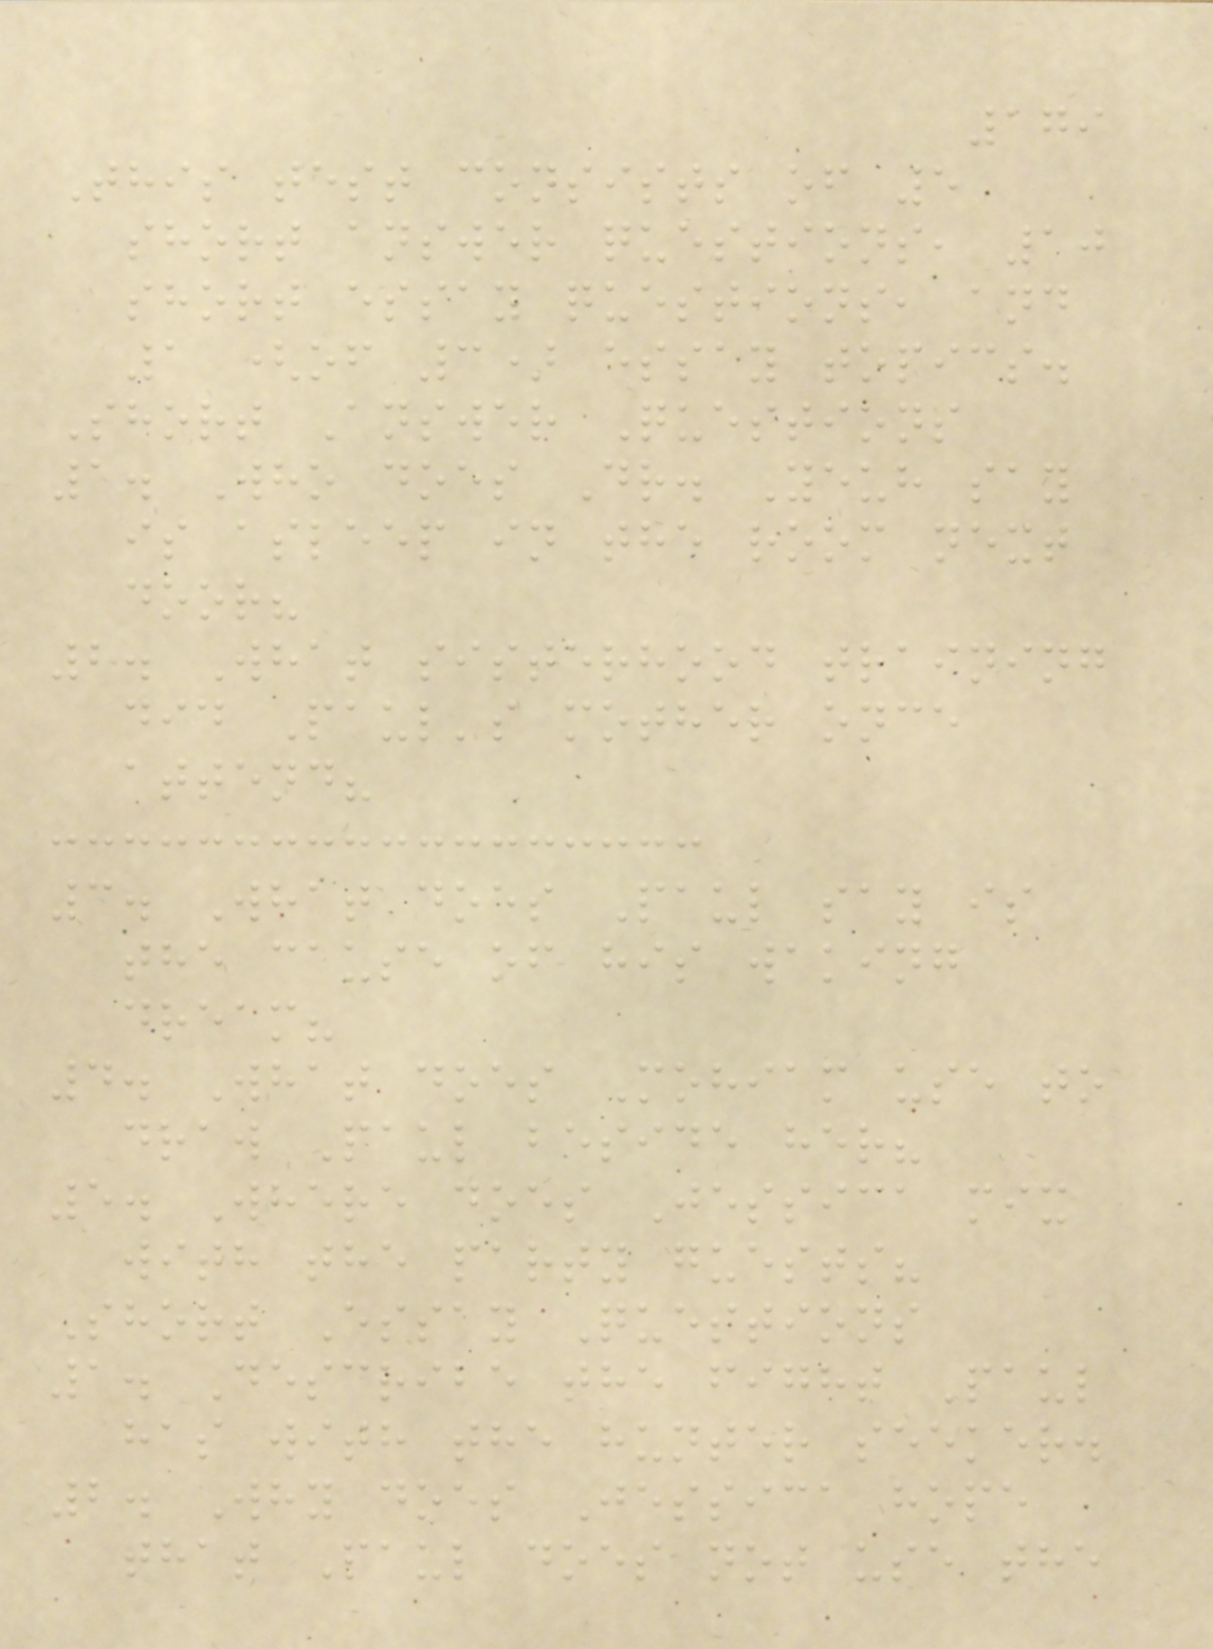179
This test consists of 5
short answer questions, 10
short essay questions, and
1 (of 3) essay topics.
Short Answer Questions
1. Who does Dr. Yeuh say
is asleep in the room next
door?
2. What sisterhood training
did Paul's mother once
attend?
3. What does Paul say is
the cause of his waking
dream?
4. What does Mohiam use to
draw Paul beside her?
5. Where does Jessica mix
with the party guests?
Short Essay Questions
1. Describe the fight Paul
has with the hunter seeker.
2. Why does Jessica hope
that Paul does not use the
